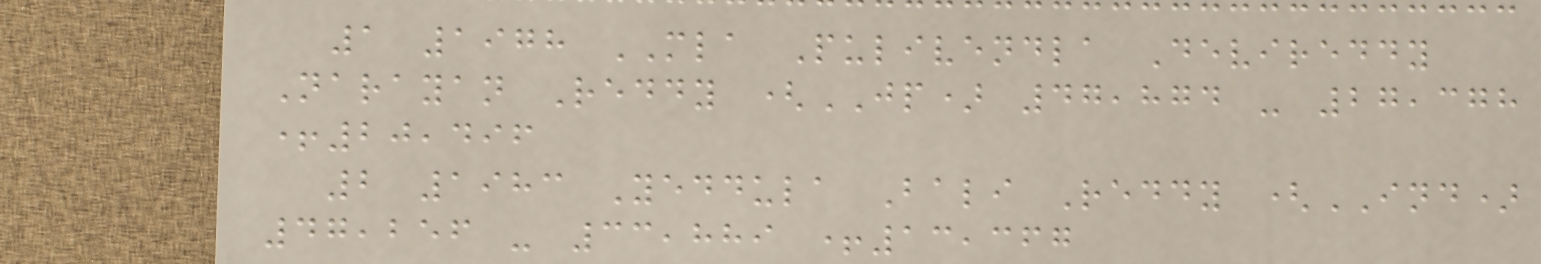1 1978 MLA Pulivendla Devireddy
Narayan Reddy (JP) 47,874 - 27,378
+20,496
2 1983 Yeddula Bali Reddy (IND)
47,256 - 33,889 +13,367
